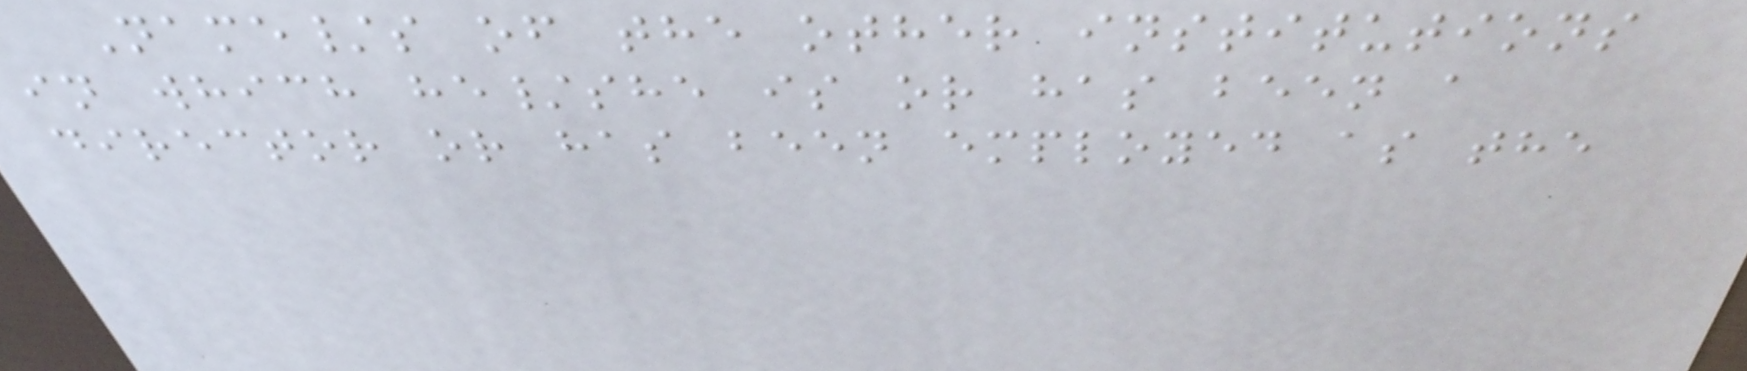Name/s of the other institutions
in which he/she is or has been a
director or has been employed as the
